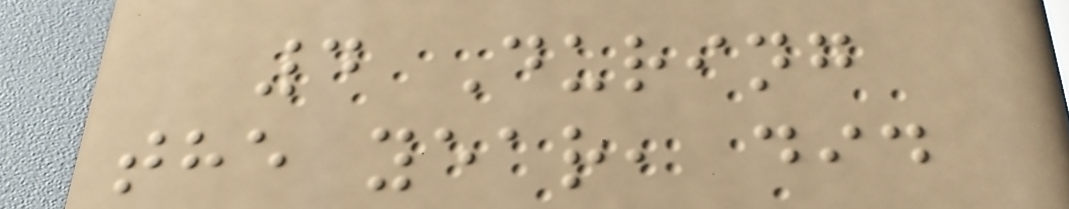4 During
the year, did
